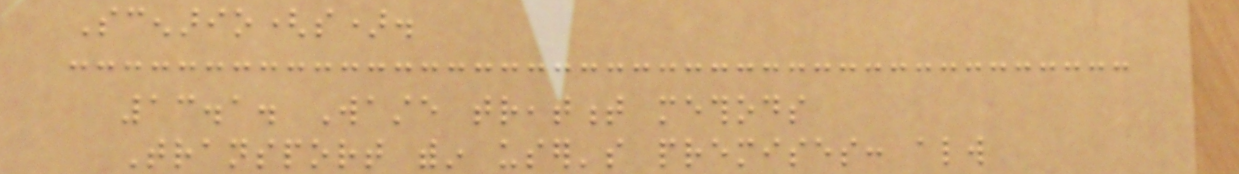Scenario(s).
13.1. Waste treatment methods
Transport within user's premises: always
